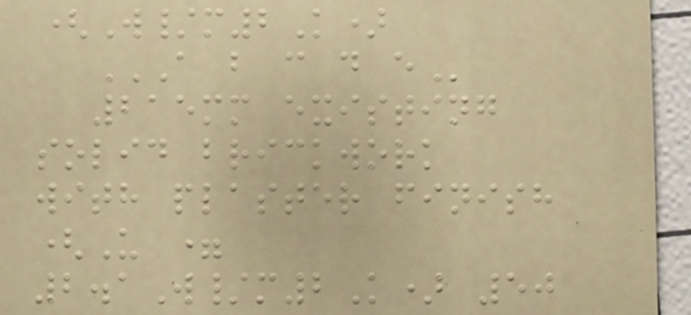(W/m2K)
A B C D E
215mm existing
solid brickwork
with plaster finish
(U =
2.1W/m2K) 50
